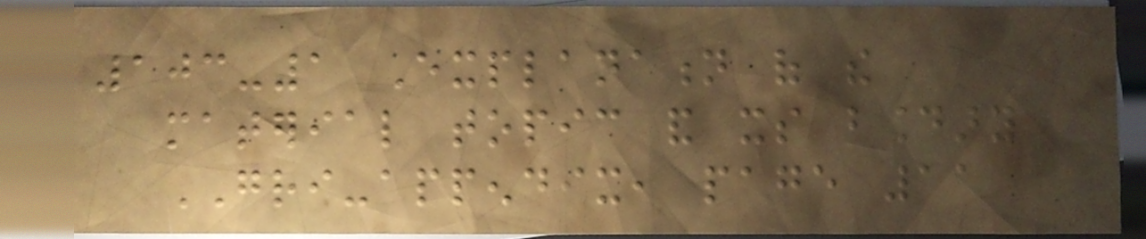103-1 Explanation of the
material topic and its boundary
GRI-appendix, page 11
